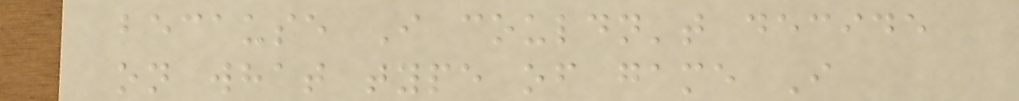because I couldn't decide
on what type of game I
